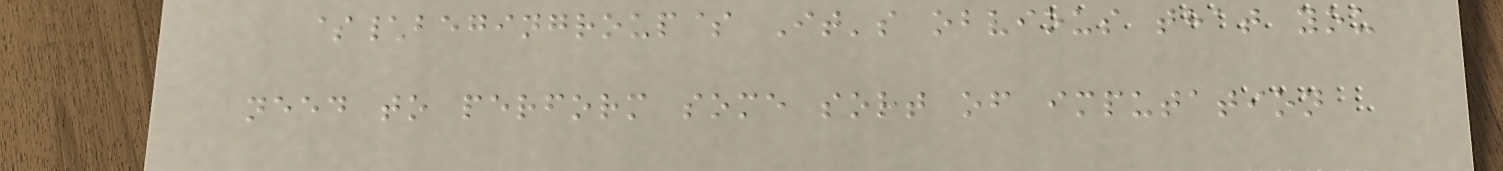$\begingroup$ It's obvious that you
need to perform some sort of imputation
